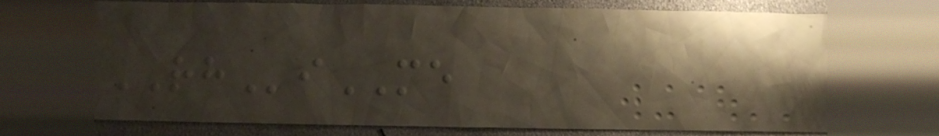RHiME
